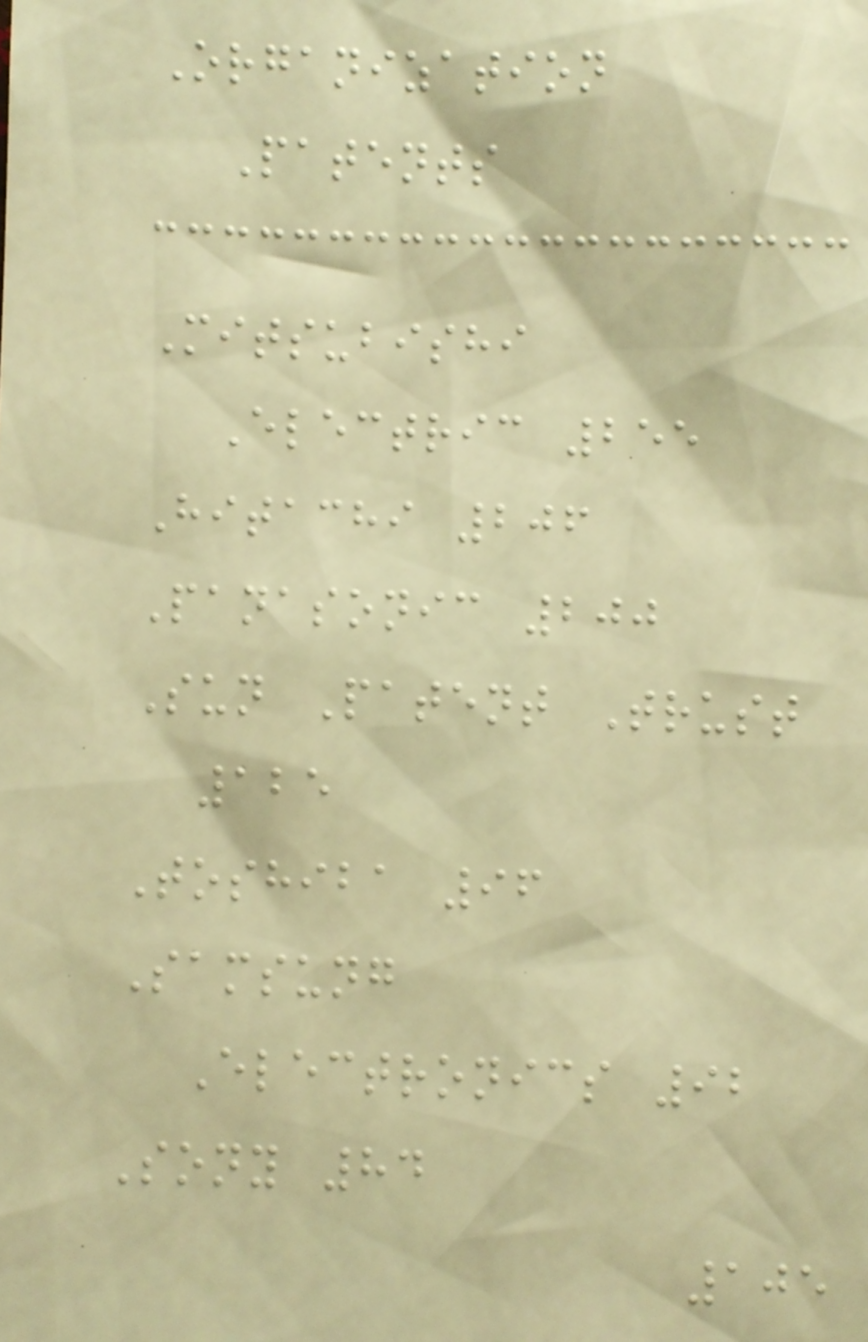Organization
Patents
Mitsubishi
Electric 255
Hitachi 206
Panasonic 200
Sun Patent Trust
125
Toshiba 96
Samsung
Electronics 92
Sony 84
105
